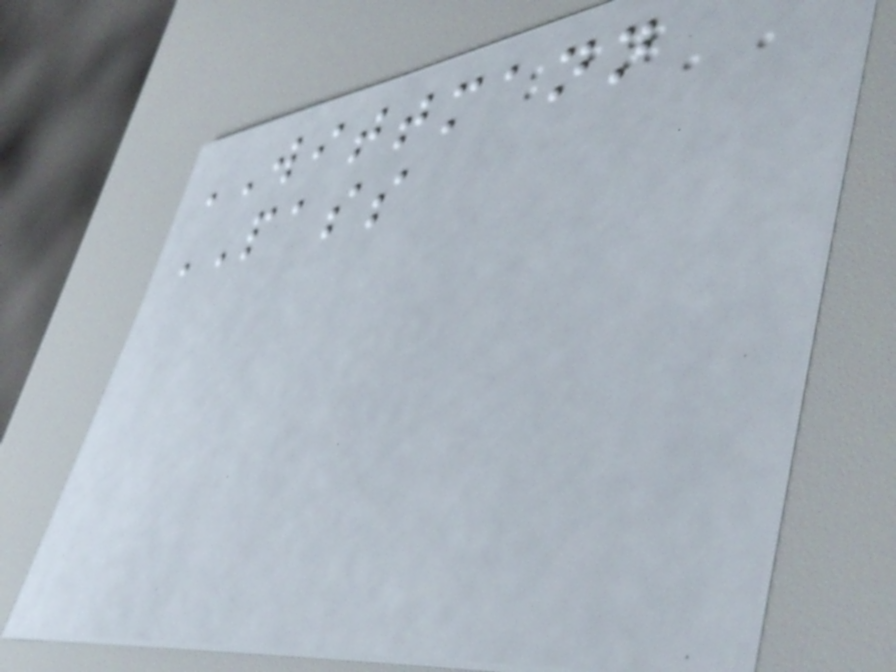WITTMANN
PASS
